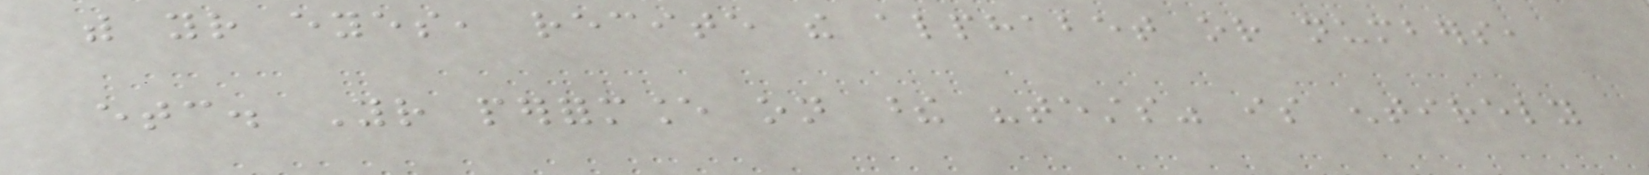with your eyes, recite the alphabet or numbers,
etc. Your performance on these "tests" is entirely
